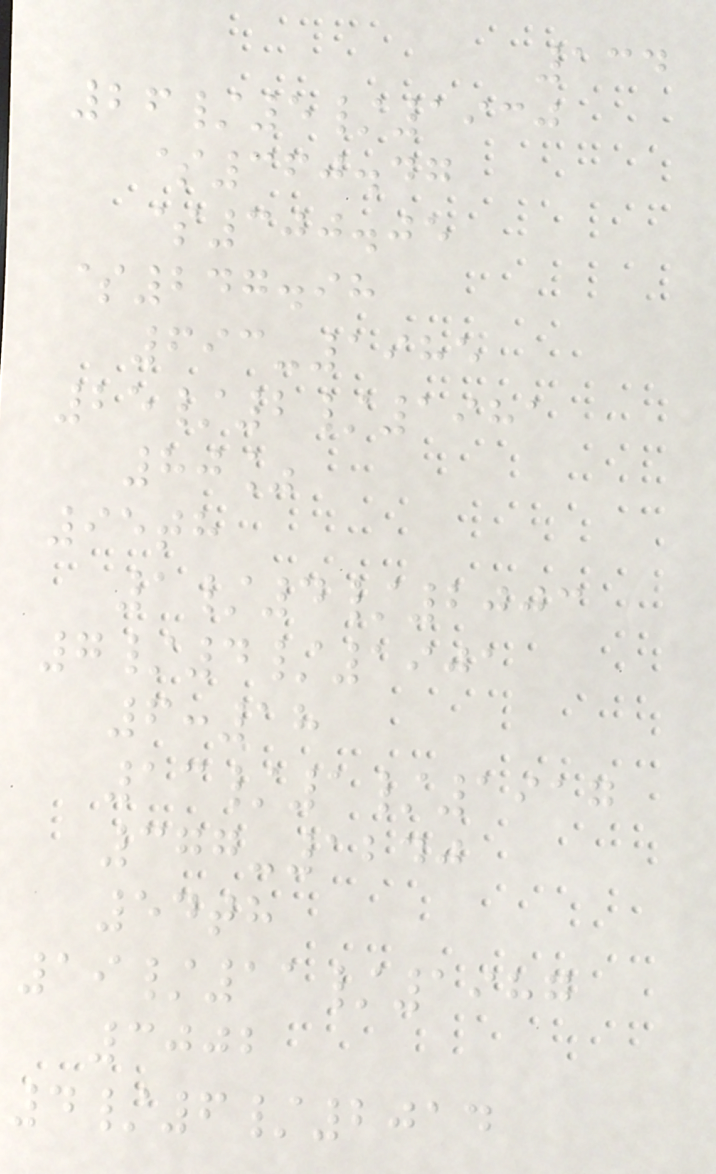134
26/5/1930
$360.47
$300.05
$247.98
693-1985
25/2/1981
80%
95th
1/4/2003
7/4/1901
6:18
13/1/1917
377-1240
54th
19/11/1987
3002
4/6/2014
